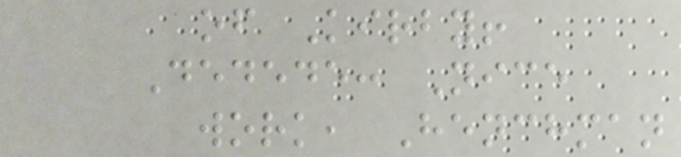of Kirby!
Dedede: Nice
work, Henchman
